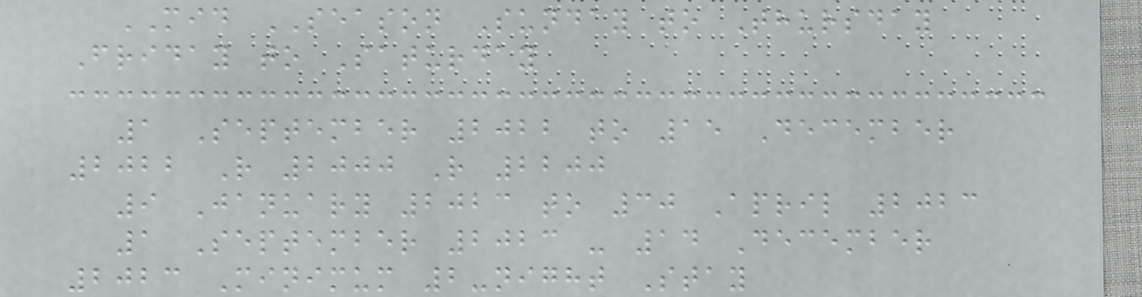MID SEASON Sunday to Thursday
Friday to Saturday
1 September 2022 to 15 December
2022 R 2000 R 2200
9 January 2023 to 30 April 2023
1 September 2023 - 14 December
2023 Minimum 2-night Stay
